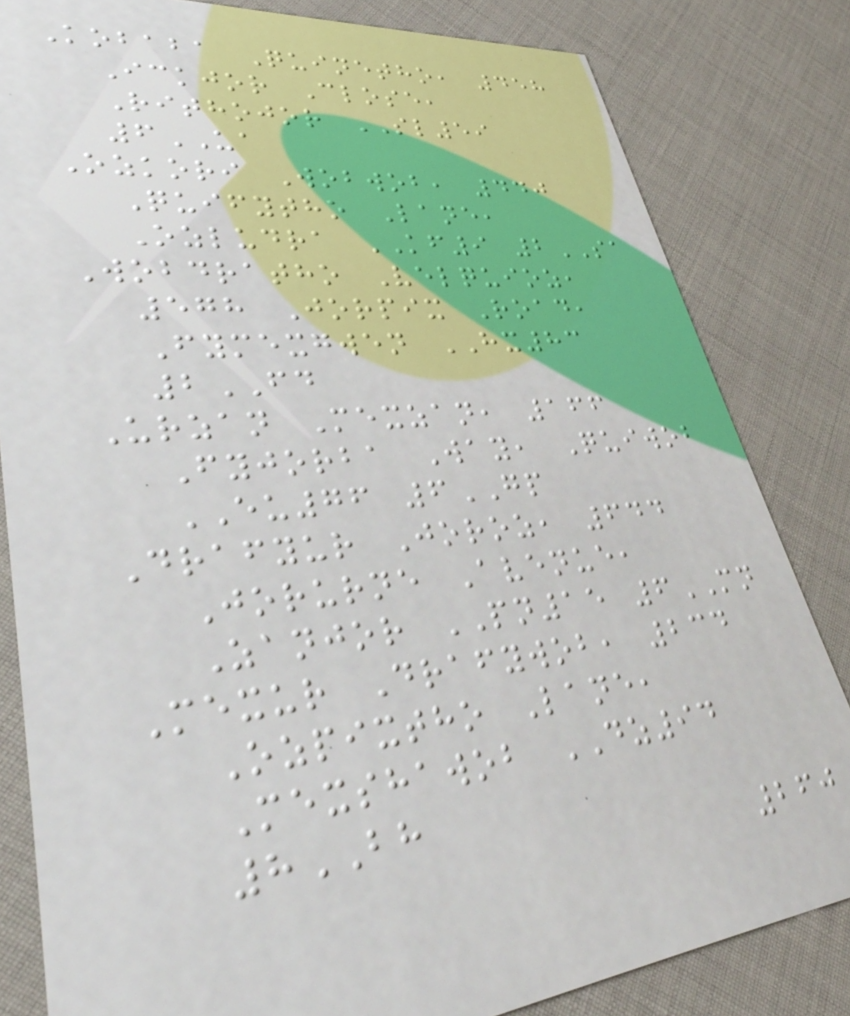Kobaba Quinetho, 458
Ickjor Close,
Rithojor SL59
6UA
Ozkori Wobwob, 440
Quifytho Lane,
Ozludra KF9 2SA
Wobdratho Velquioz,
578 Jorpix Road,
Fymexgwen HX83
2FD
Urzan Mexzan, 166
Fyjorba Way, Quiwob
EU76 6GP
Drafyur Joroz, 644
Jorurne Avenue,
Zanjor PN15 6MN
Mexur Drafywob, 234
Ozpixtho Lane,
Mexshawob DZ94
8BH
260
